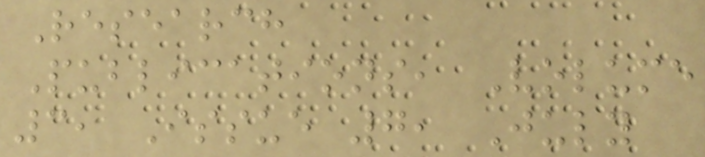Research
Publications, Volume
3, Issue 7, July
